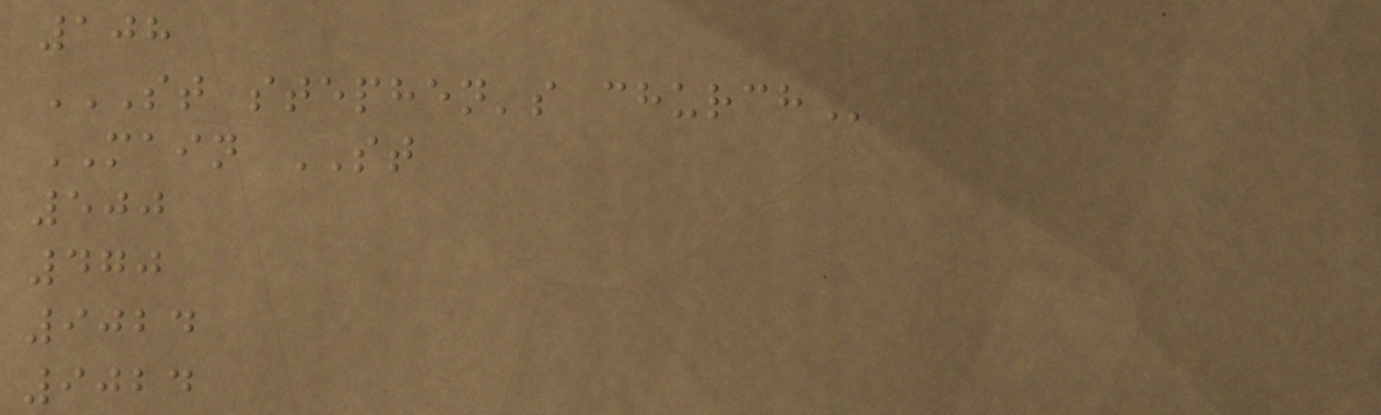108
ST STEPHEN'S CHURCH
MAIN ST
500
470
9024
9024
